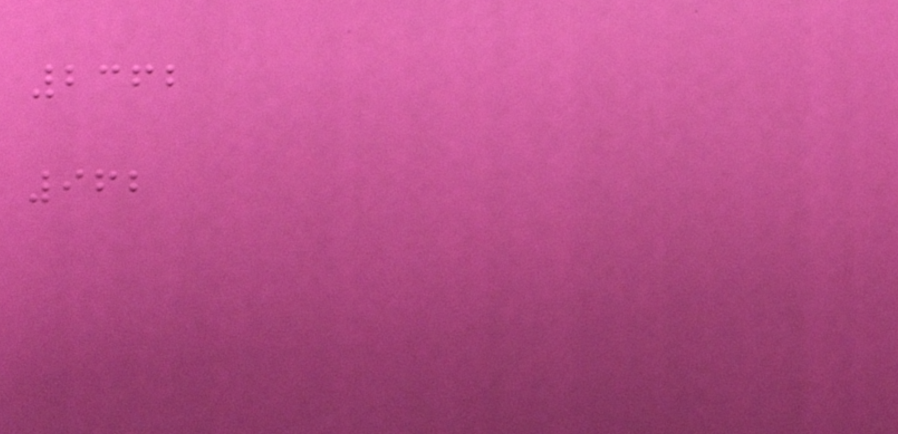2362
962
